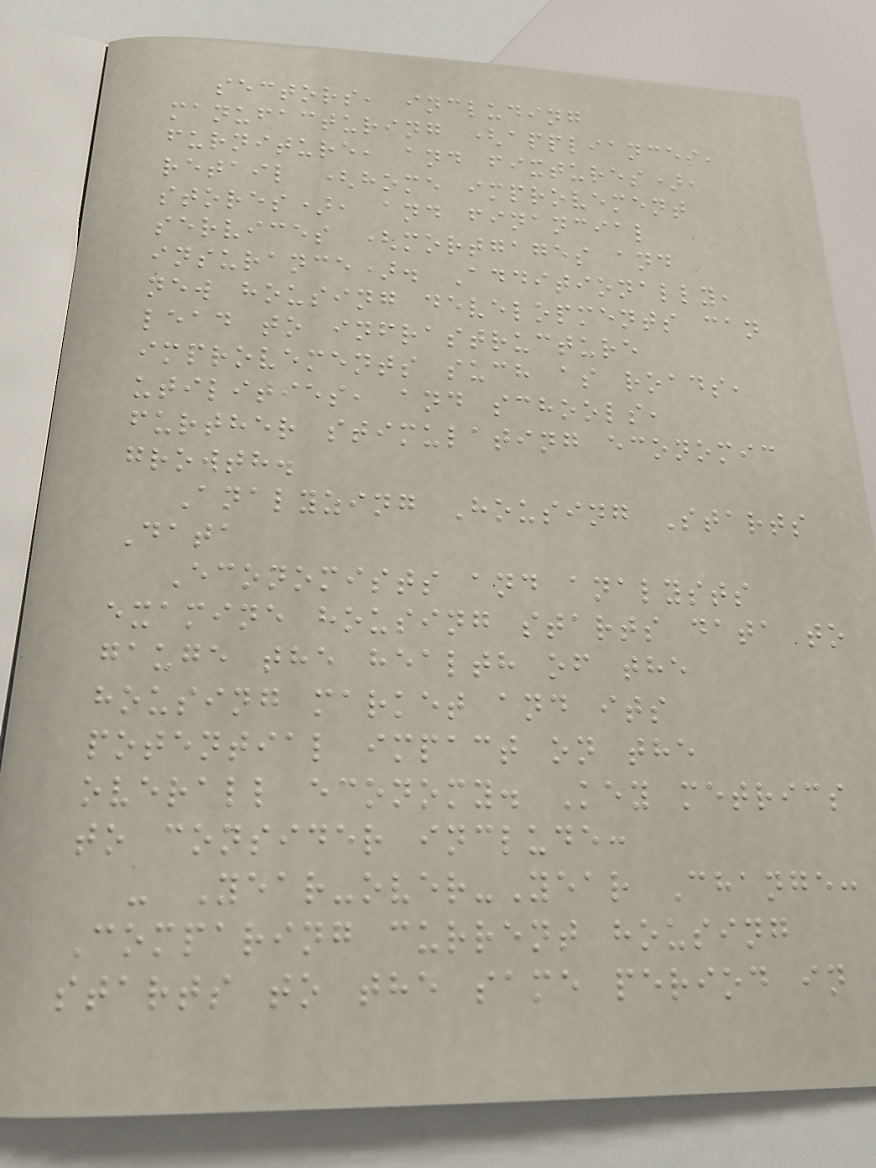sectors, including
manufacturing (appliances,
furniture, and fixtures),
retail (home improvement
stores), and financial
services (mortgages and
insurance). Additionally,
new housing developments can
lead to infrastructure
improvements such as roads,
utilities, and schools,
further stimulating economic
growth.
Analyzing Housing Starts
Data
Economists and analysts
examine housing starts data to
gauge the health of the
housing market and its
potential impact on the
overall economy. Key metrics
to consider include:
- Year-over-Year Change:
Comparing current housing
starts to the same period in
